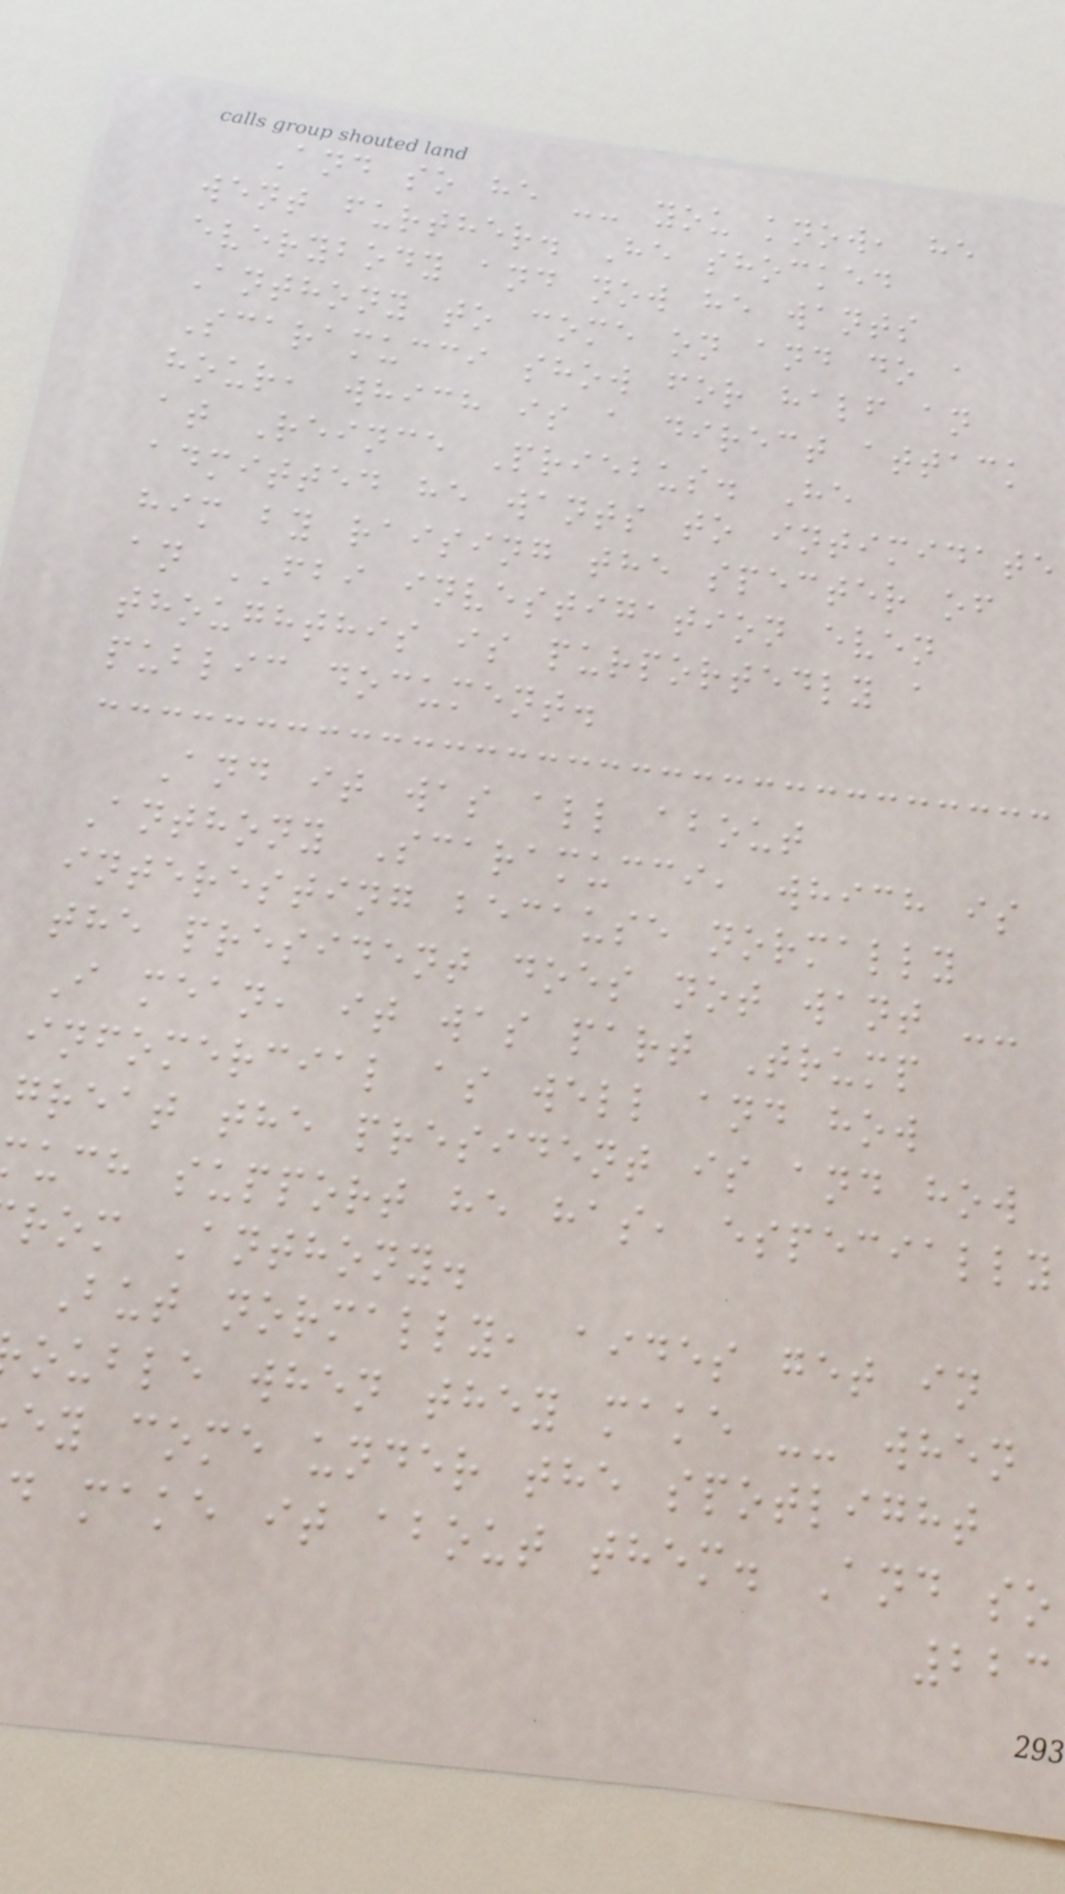And so he -- you know, he
went further. He shocked
everybody and now he wants
Anthony to come on and do a
Scaramucci show for half an
hour, which is a direct attack
at Reince Priebus. He
admitted he wants to intimidate
him by raising the specter of
an FBI investigation even
thoughthis is purportedly a
public document.
And it was all about
Anthony Scaramucci, which is
interesting because normally
the president does not want --
I mean, it was part Trump
infomercial as well and how
great the president is and how
uch support he has, especially
rom Anthony.
But normally, aides get in
ouble when they make -- when
ey come under the spotlight
d make it about them. And so
223
